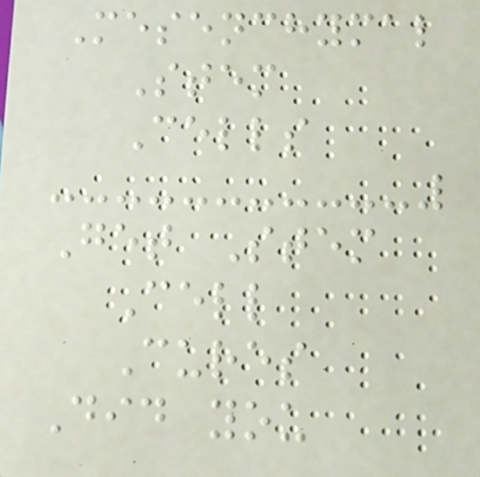Mesenchymal
Stem
Cells
Get Stem
Cell
Cures
Did you
